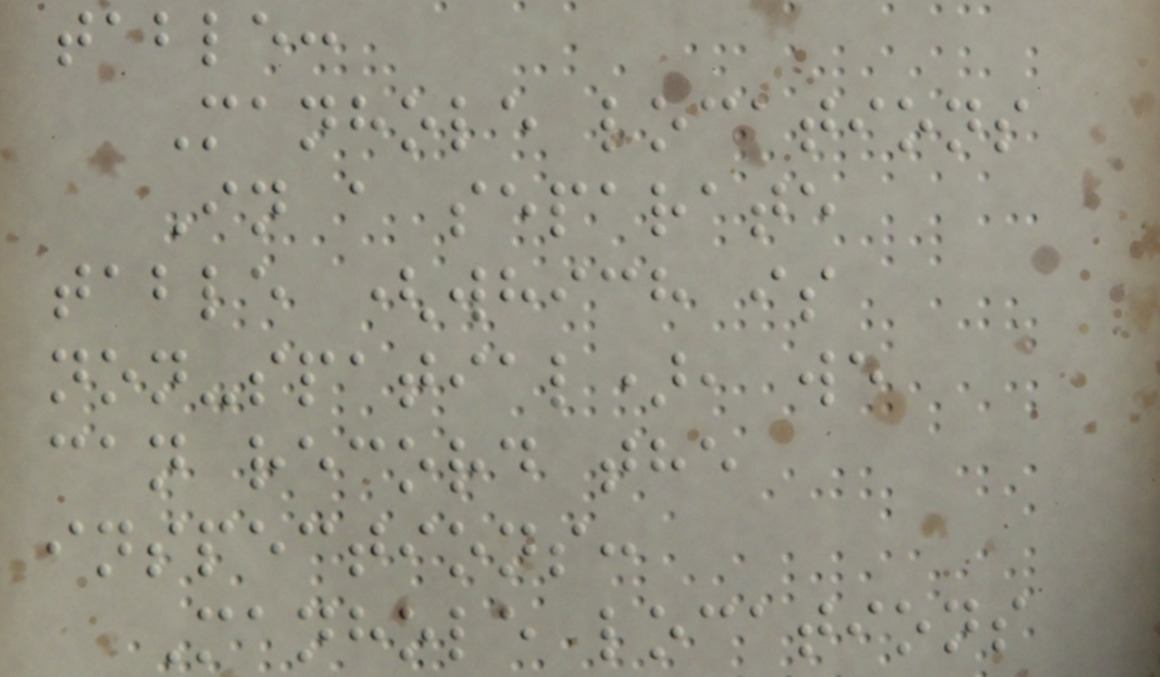table:
Manhole locations
In a separate
table (which is
non-spatial), we
can record the
inspections:
Manhole locations
